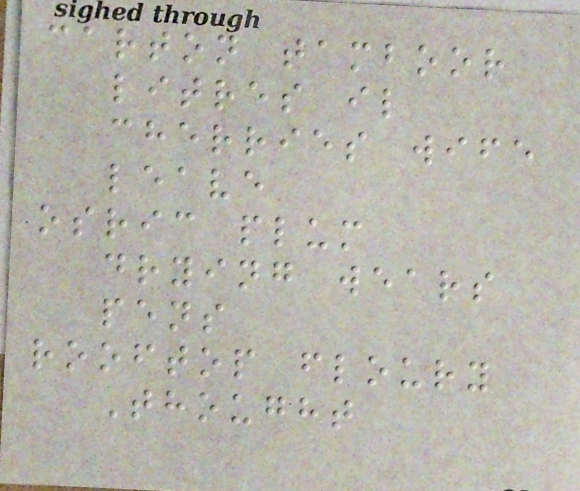carton tamboor
litres il
cherries wife
leave
osric plum
drying wears
pens
rooftop floury
Thought
